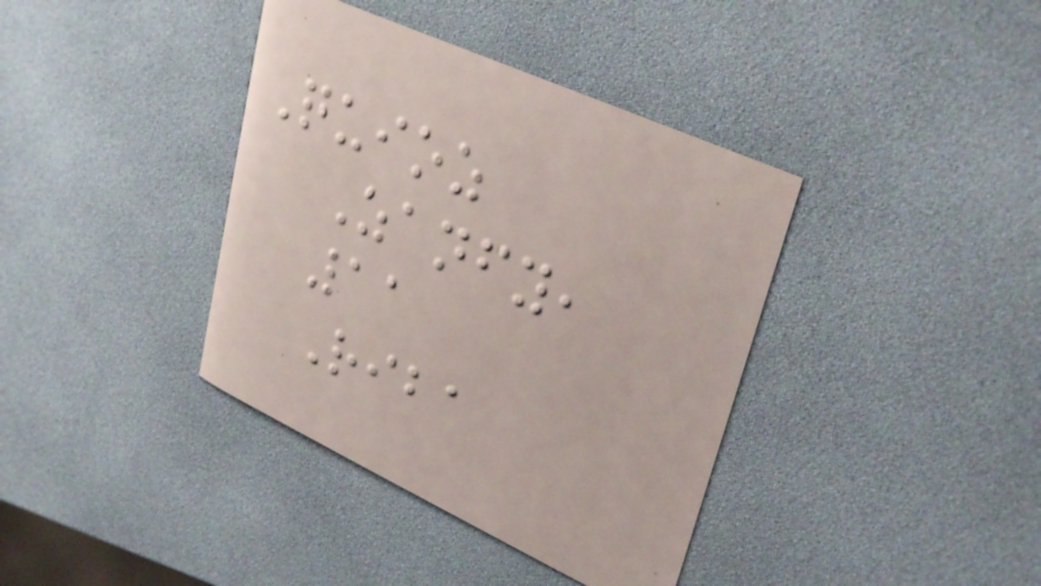Quioz
Zanfy,
11
Riba
